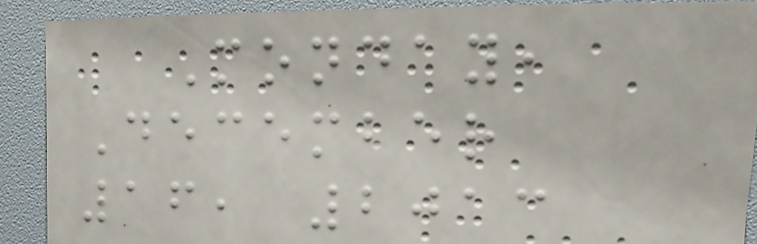Monday,
December
16, 2013
